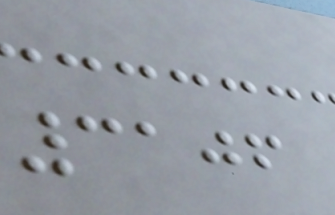3106
